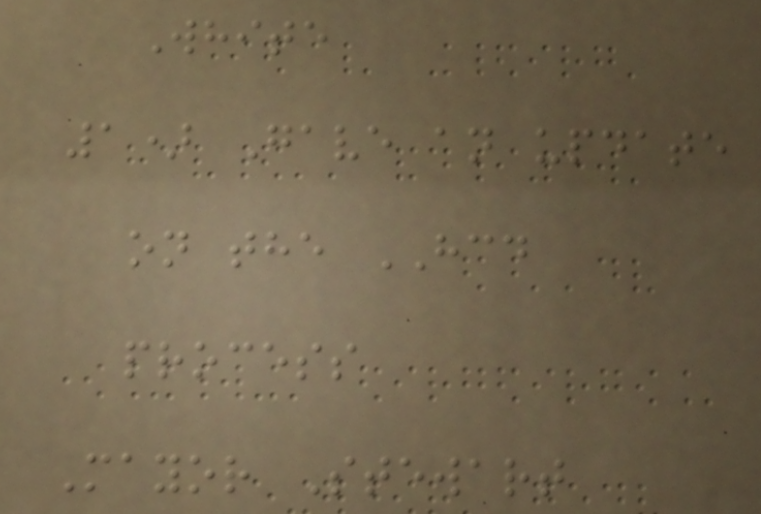White
1) Gave an update
on the HCD
process
Mayor Stewart
